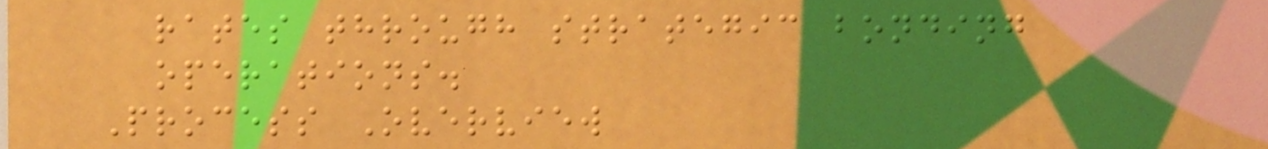rates through strategic bonding
operations.
Process Overview
